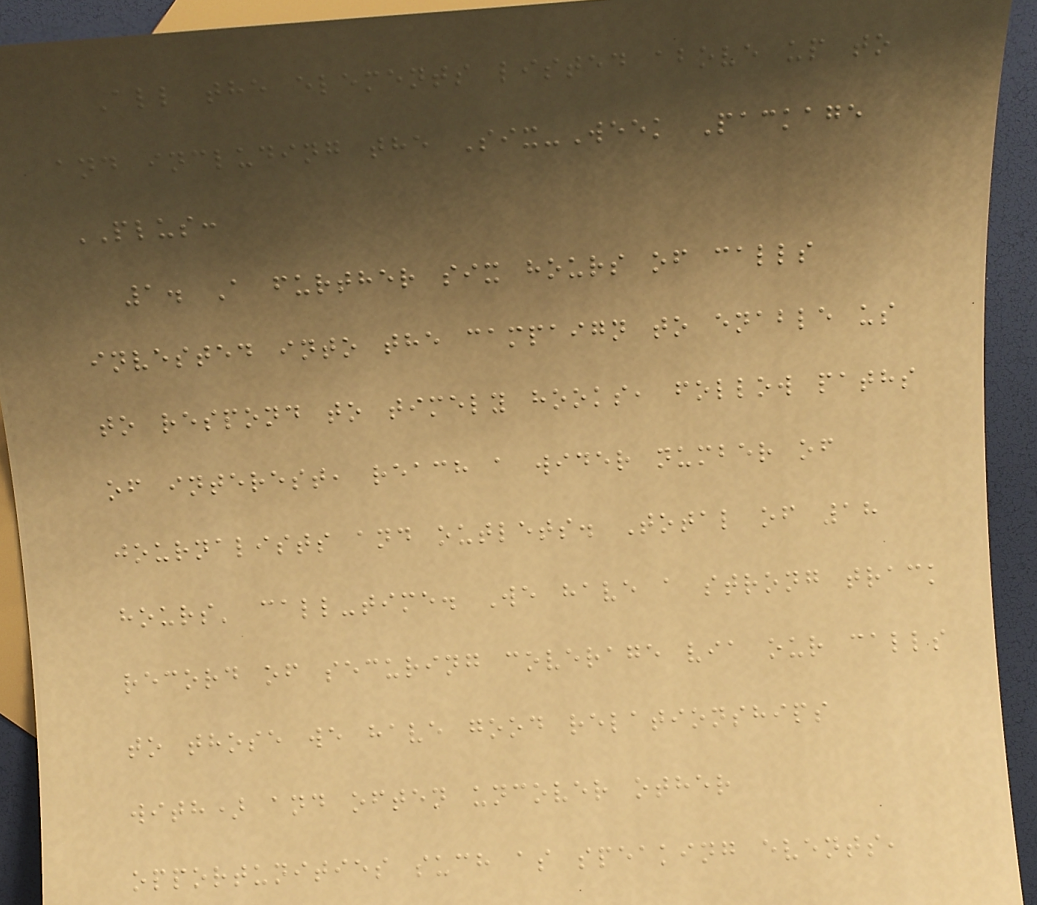All the elements listed above up to
and including the Six-Week Package
PLUS:
1. A further six hours of calls
invested into the campaign to enable us
to respond to timely hooks, follow paths
of interest, reach a wider number of
journalists and outlets. Total of 18
hours' call-time. We have a strong track
record of securing coverage via our calls
to those we have good relationships
with) and often uncover other
opportunities such as speaking events,
